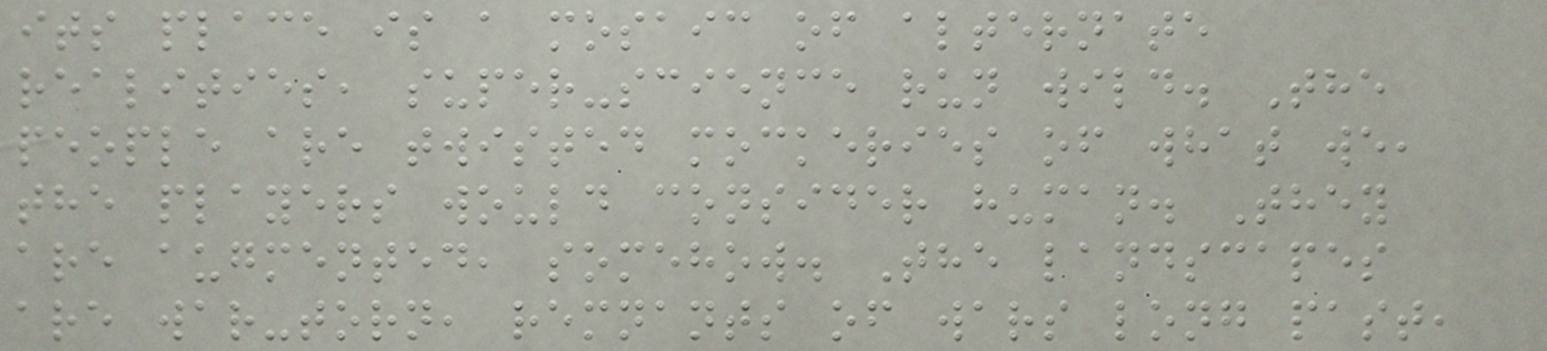its place is a mosaic of alternate
realities, super-science run wild. The
people are twisted mockeries of what we,
the players would consider human. They
are augmented, somehow. The landscapes
are war-torn, remnants of wars long past,
